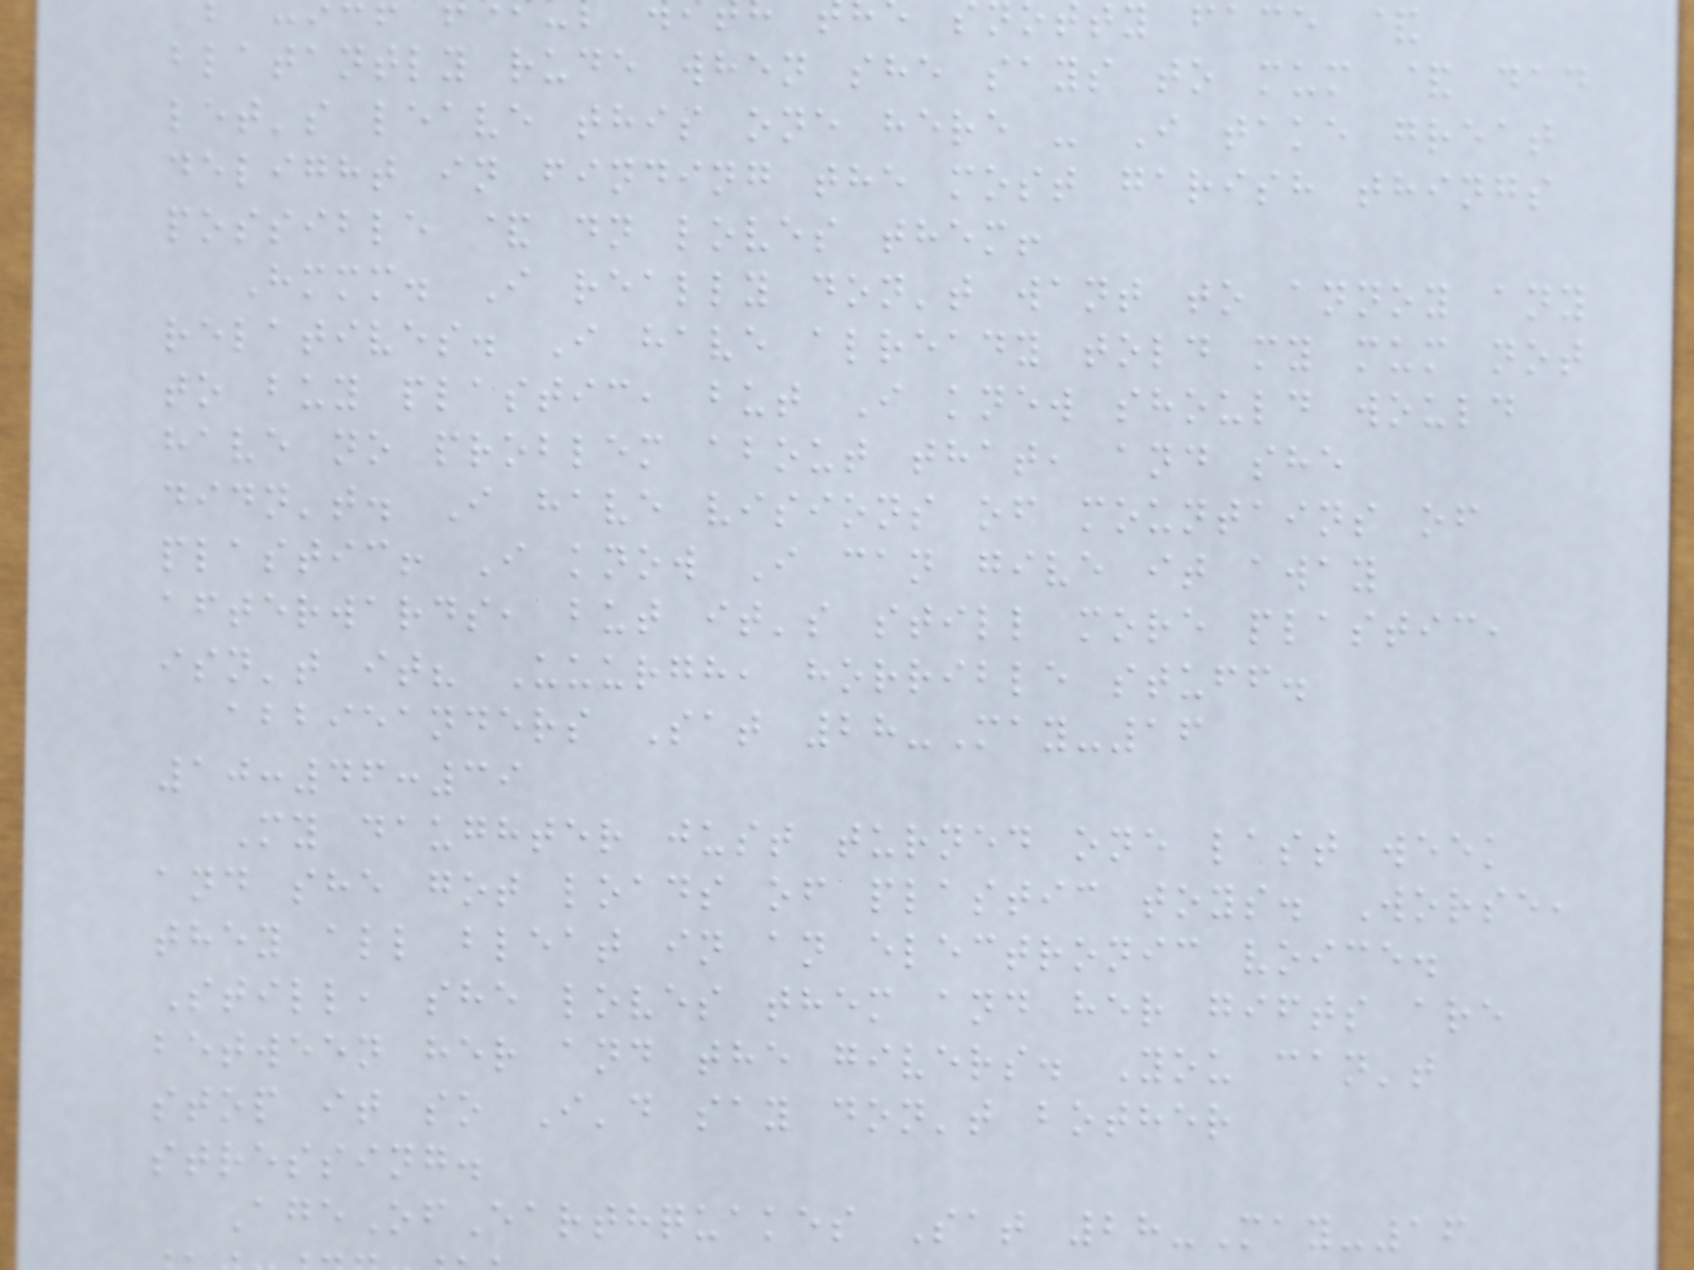tty face &
blatantly rude when she says to mum & dad
let's leave this one here - I take great
delight in finding the most garish things
possible & dn loves them!
Hmmm. I really don't want to annoy any
relatives. I have already told my mum not
to buy plastic, but I knew should would
have no problem about that, and she
didn't. I have visions of mountains of
plastic! I know I can give it away
afterwards, but it's still more plastic,
isn't it? Uuurgh, horrible stuff.
abbieanders Sat 28-May-16
10:46:39
My daughter just turned one last week
and she got loads of plastic toys. Worse,
they all bleat in an electronic voice.
Still, she loves them and her gifts are
between her and the givers. You can't
stop it so I'd say don't bother
stressing.
AgeOfEarthquakes Sat 28-May-16
